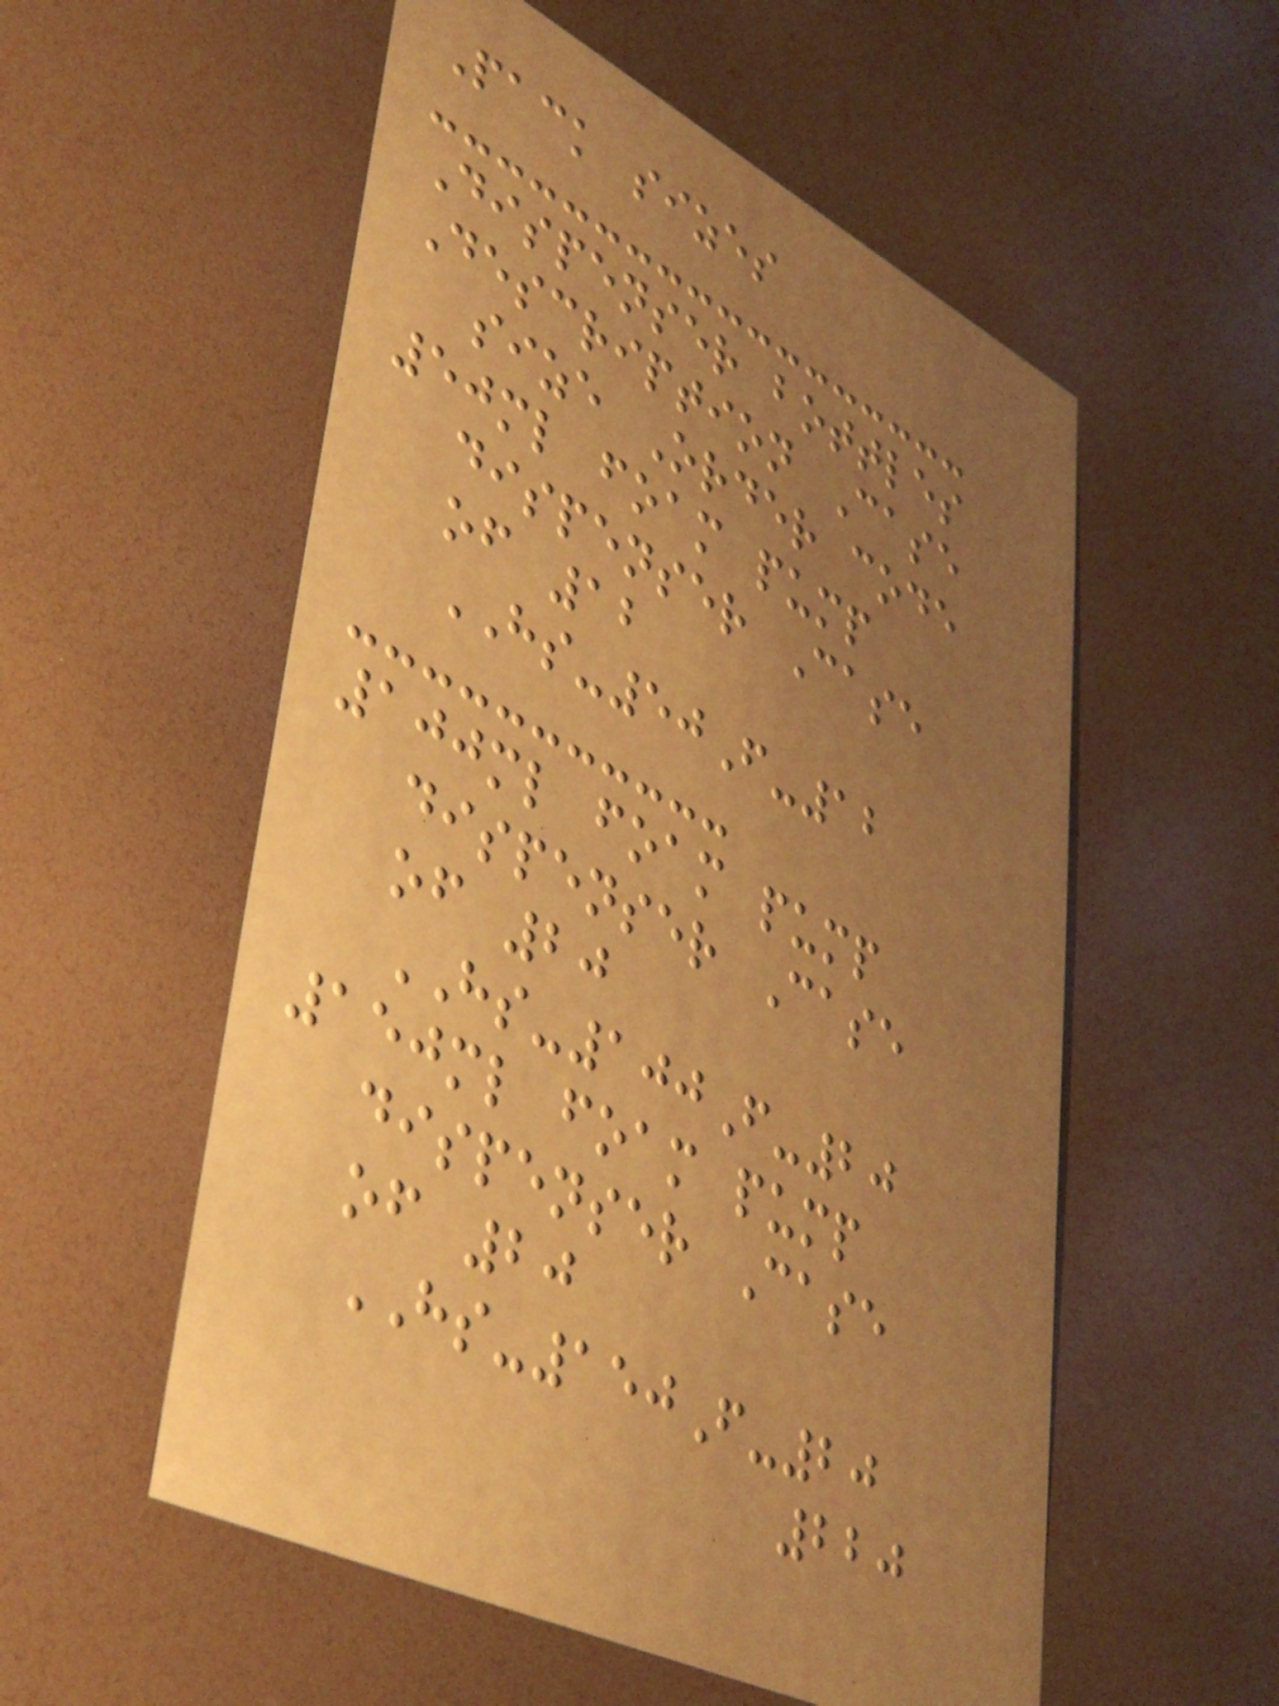Pack sizes
Dispenser bottles
Description Case
size Order code
50ml foam pump
dispenser Case
of 12
HS-50F-12
100ml foam pump
dispenser Case
of 20
HS-100F-20
150ml foam pump
dispenser Case
of 20
HS-150F-20
220
